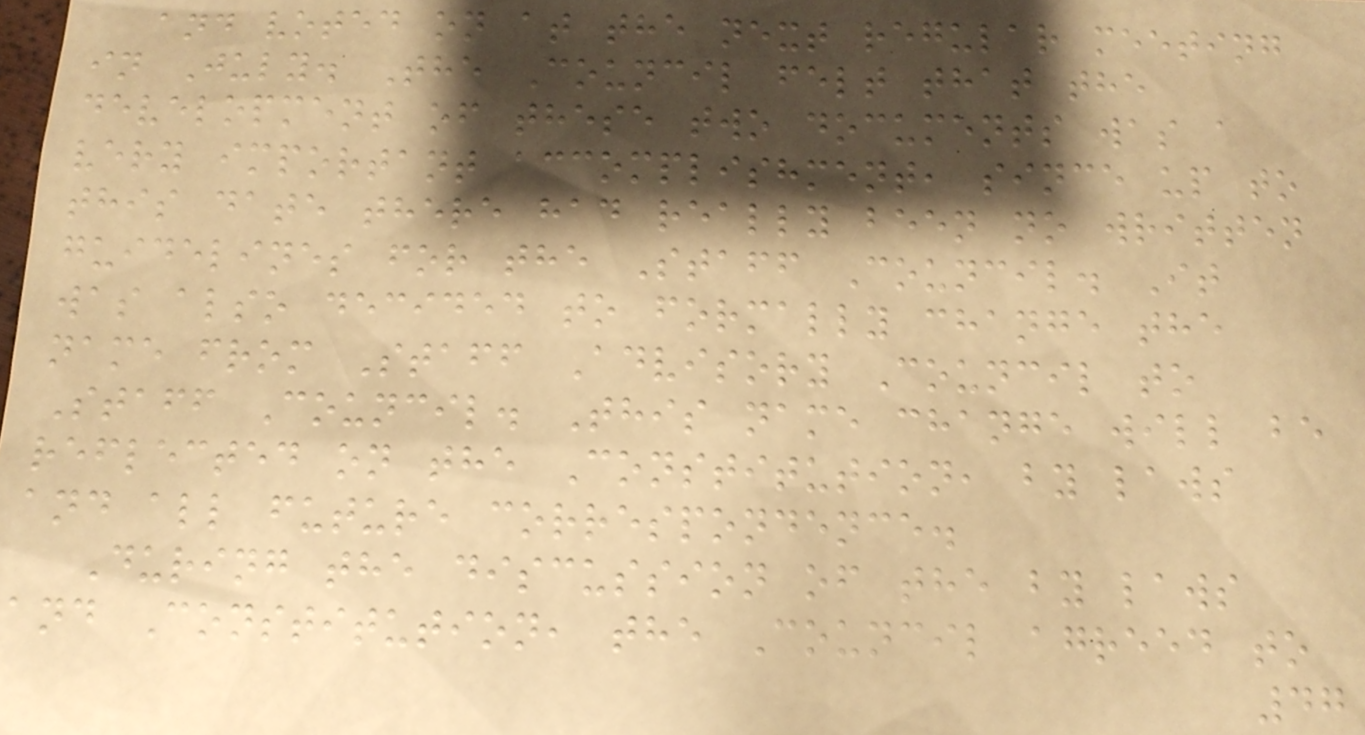and voted on at the next regular meeting
in July. The Council felt that the
development of these two documents was a
very important accomplishment, since up to
this date there had really been no written
guidelines for the Staff Council. It
was also decided to formally change the
name from Staff Advisory Council to
Staff Council. This name change will be
reflected on the Constitution, by laws
and all future correspondence.
During the discussion of the by laws
and Constitution, the Council agreed to
47
